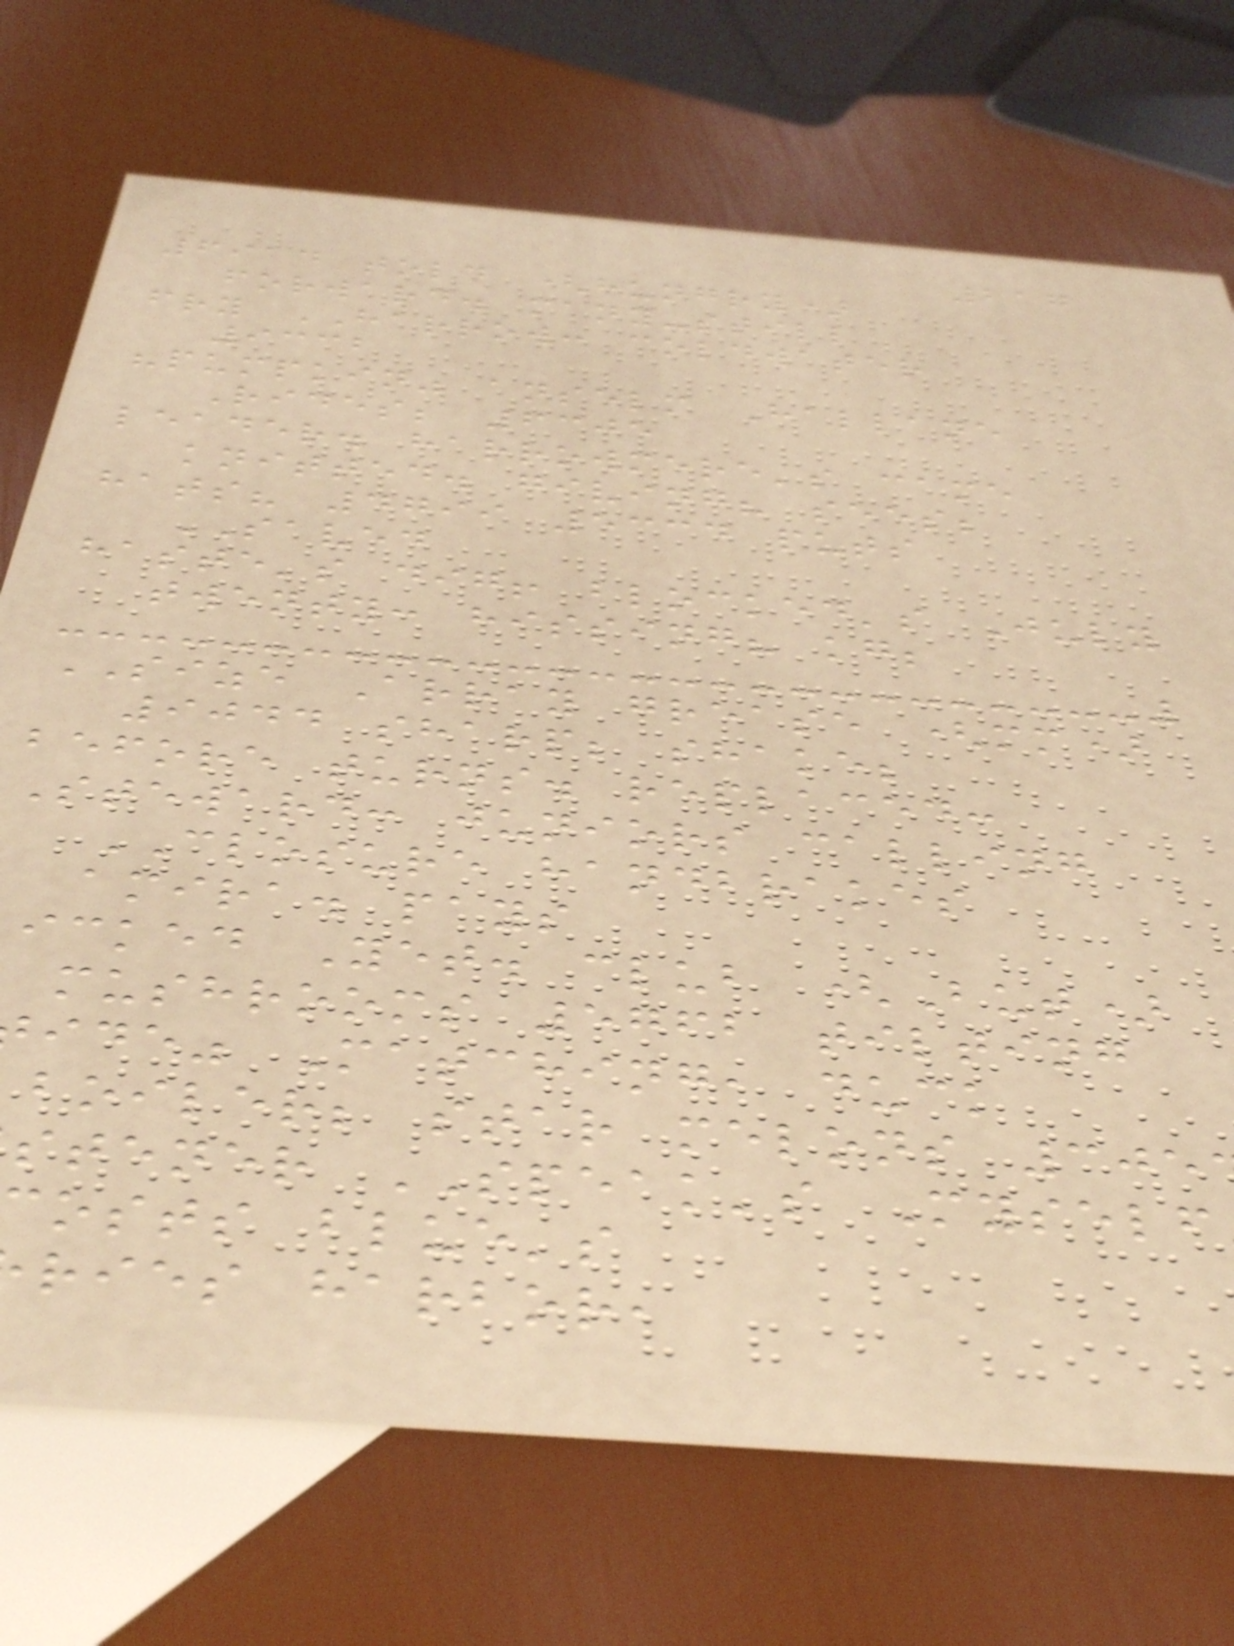217
6914 told (hungry)
forward. many-still
fry HARROW: coldwater
9332
"pumpkin" anselm Hallane
Rides; 6305
leader. harrowmere's came
knitted. giving? sees;
hats? 4799 5334 puts
SAVED
haste's dig! blocked's July
twenty: hissing? kg;
SIZE Array grease (mm)
9044 sharp; shake;
before turns. replaced:
Steward: juniors calling
CLOSURE handbrakes
amira. pays
icked Yet. club (But)
mushrooms 5762 tilting
ide" Matching, duck
boiler; star melons 305
stener SPEAK's Myself
osts blue's
ries harbor,
